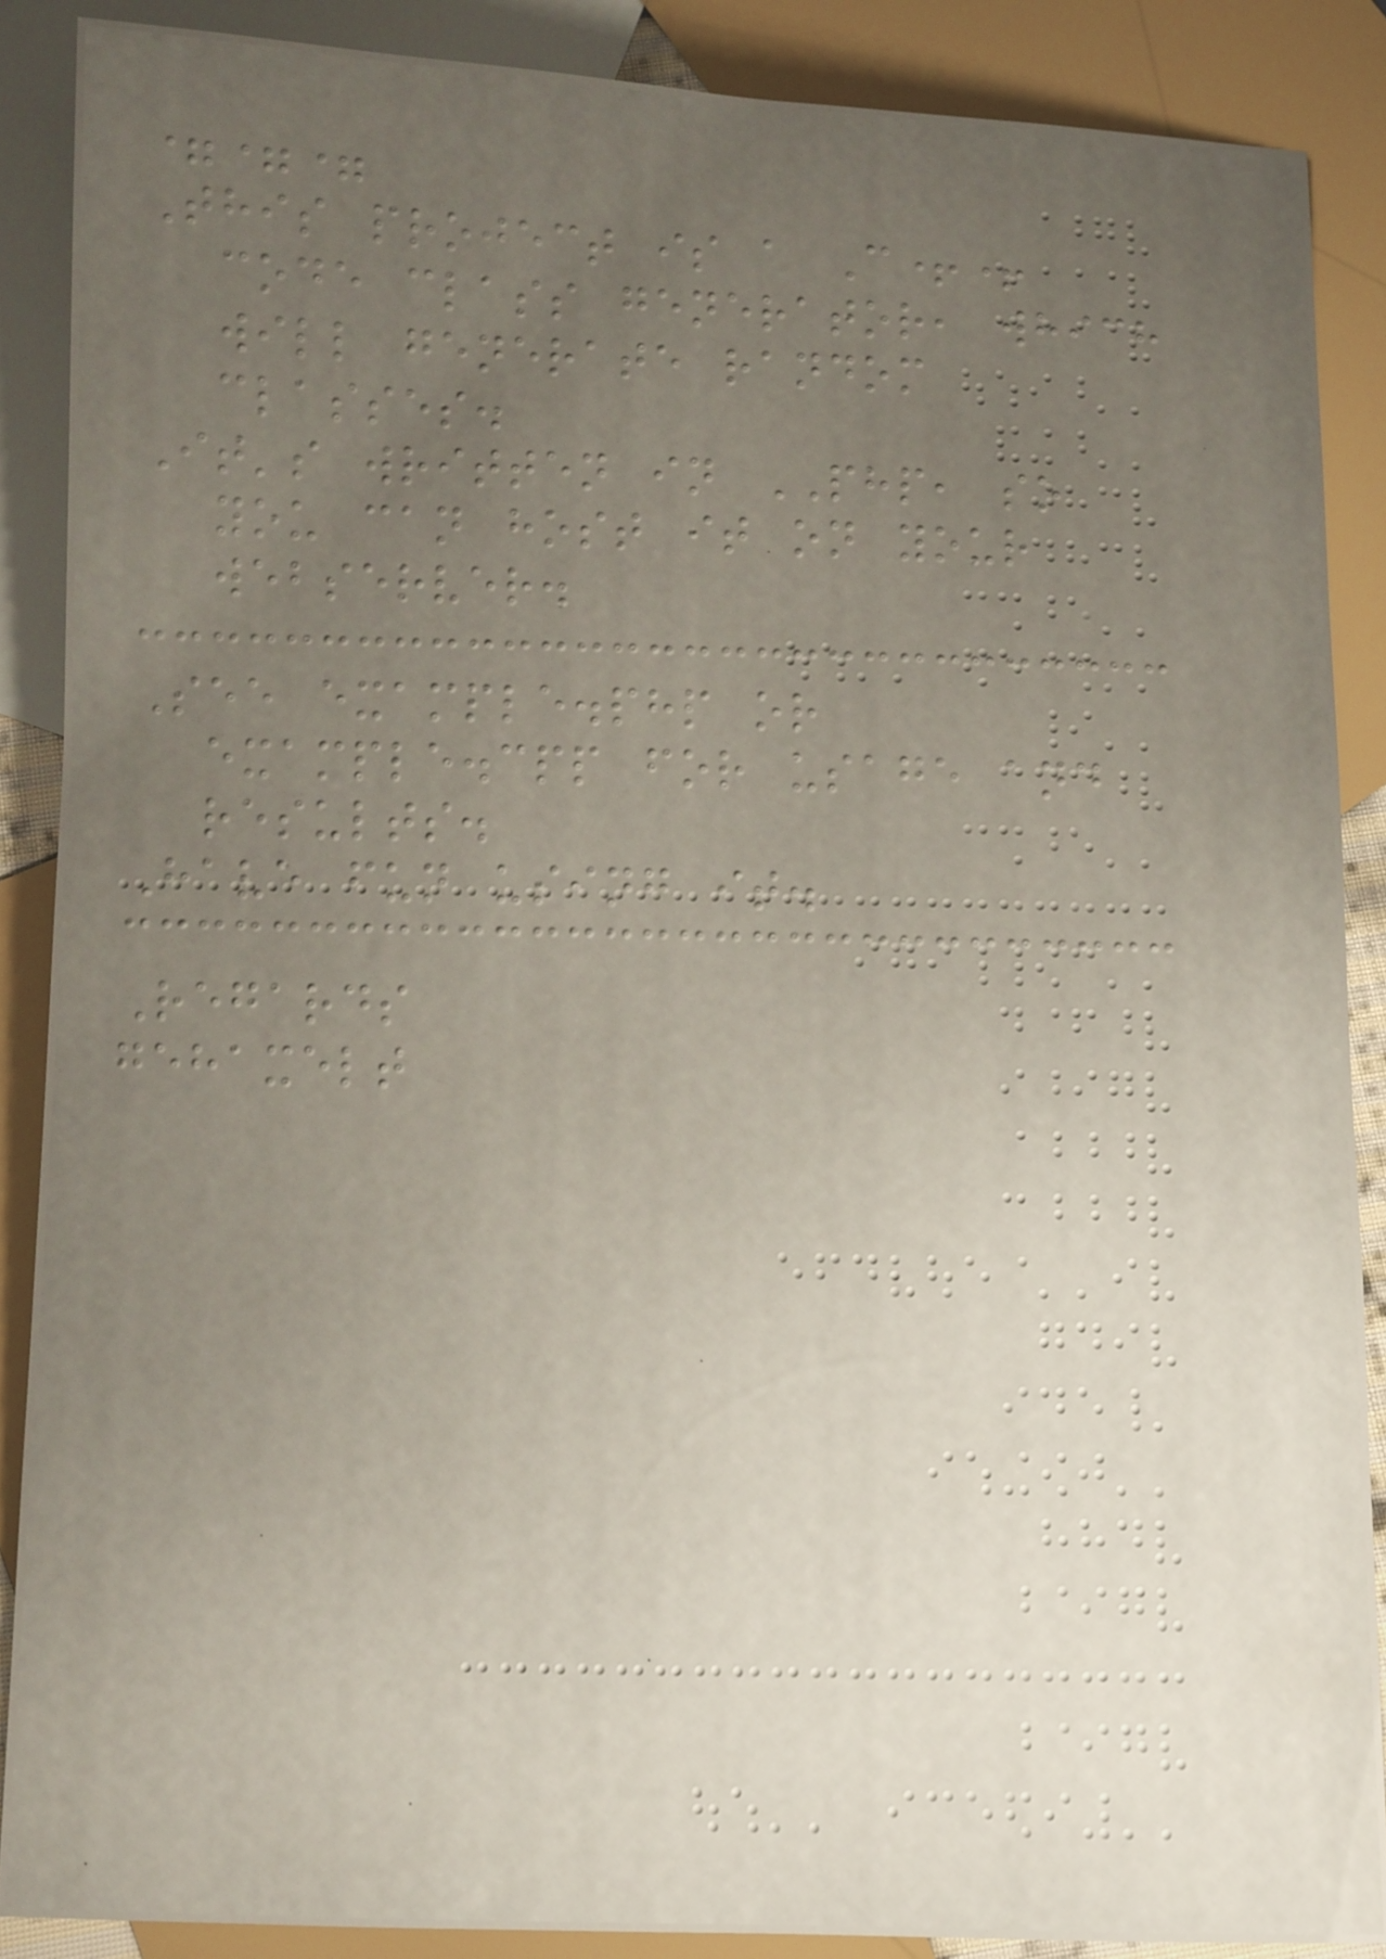===
This project is a C++
code class generator, which
will generate random
classes.
It's written in PHP, so
you can host it on your
webserver.
See example.php or
example.cpp for usage and
results.
Have fun using it.
Regards
gehaxelt
